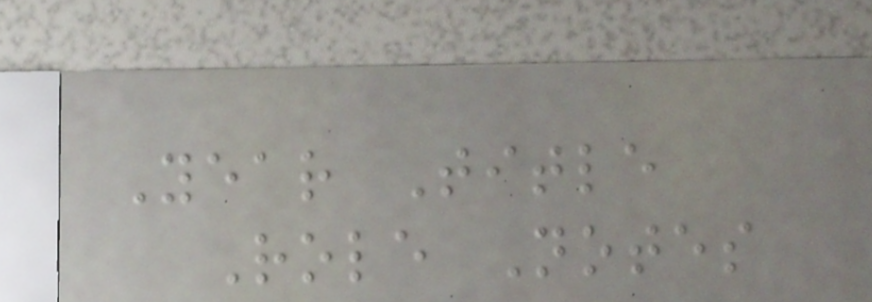Year Title
Role Notes
